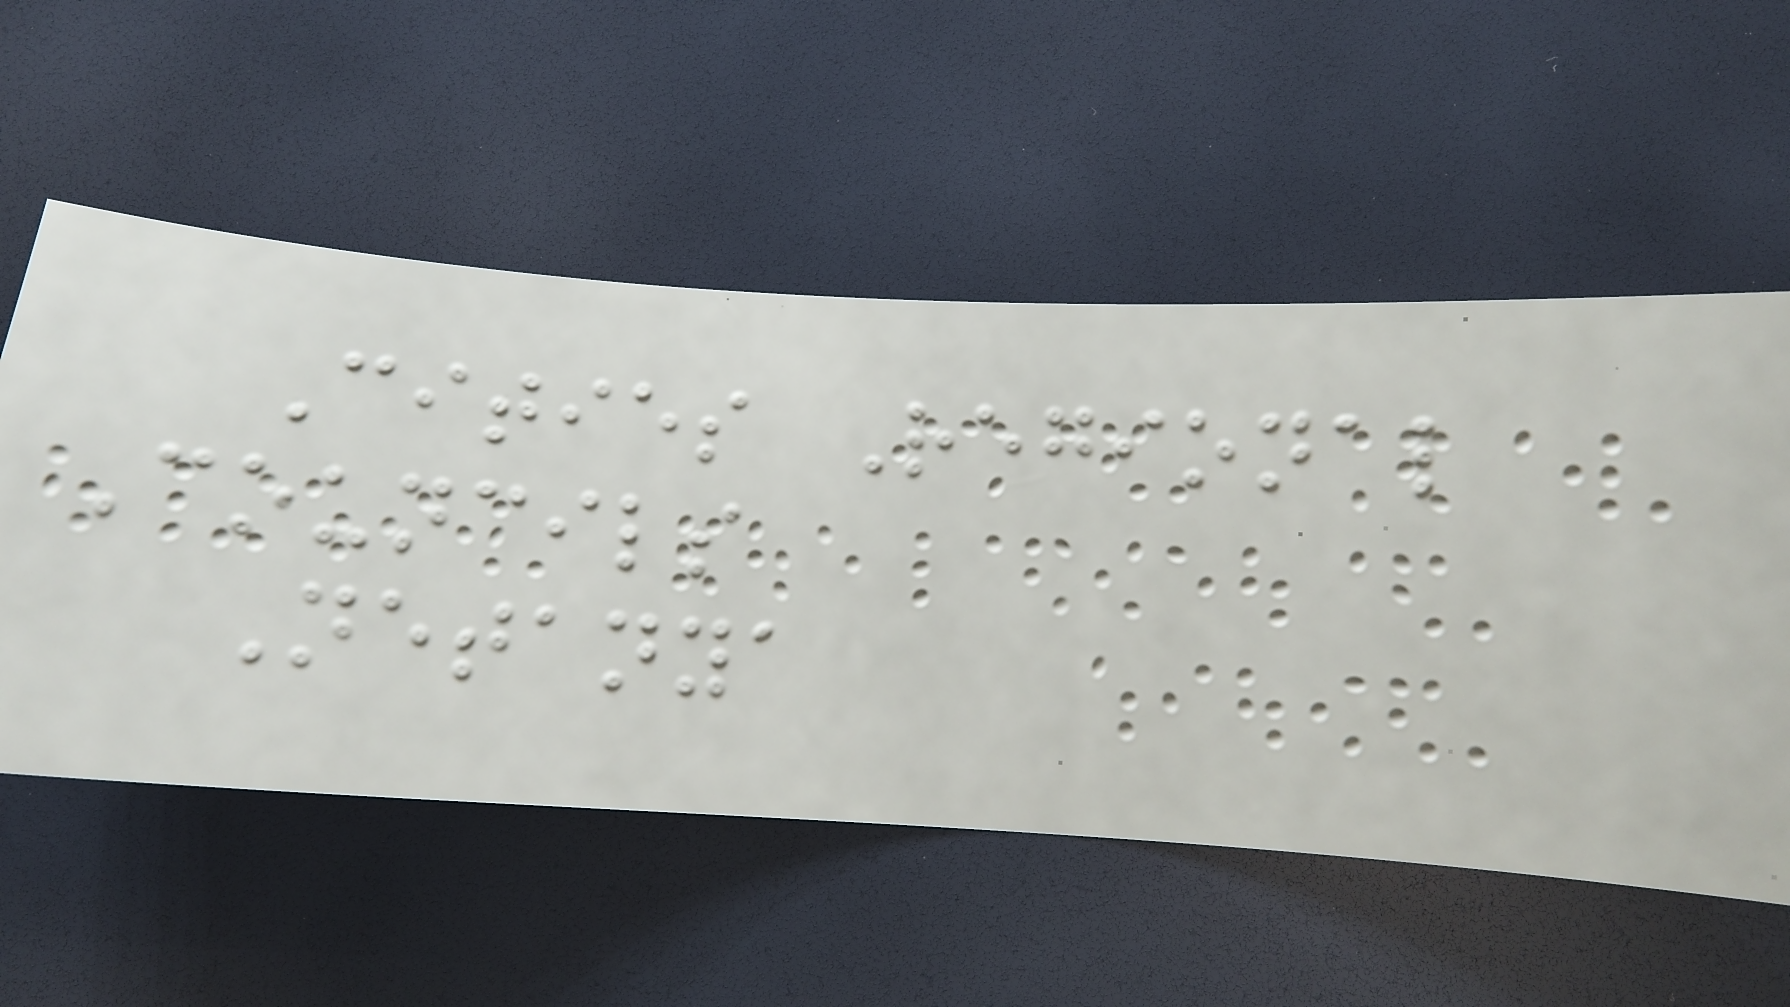Cities Regional
Councils
Netanya
